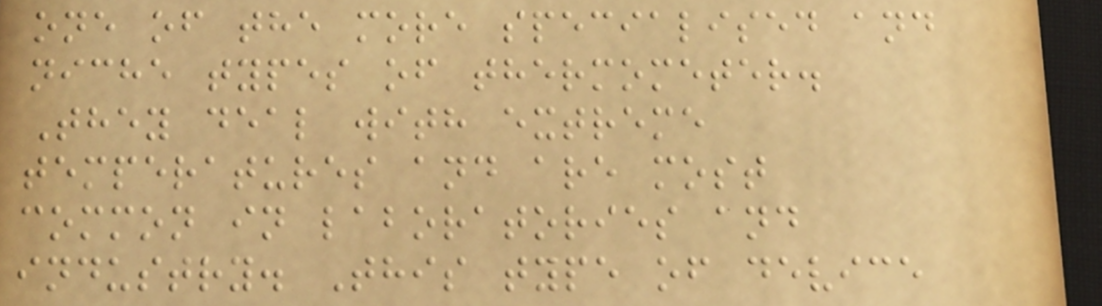one of the more specialised and
niche types of thermometer.
They deal with extreme
temperatures and are most
common in laboratories and
industry. This type of device
